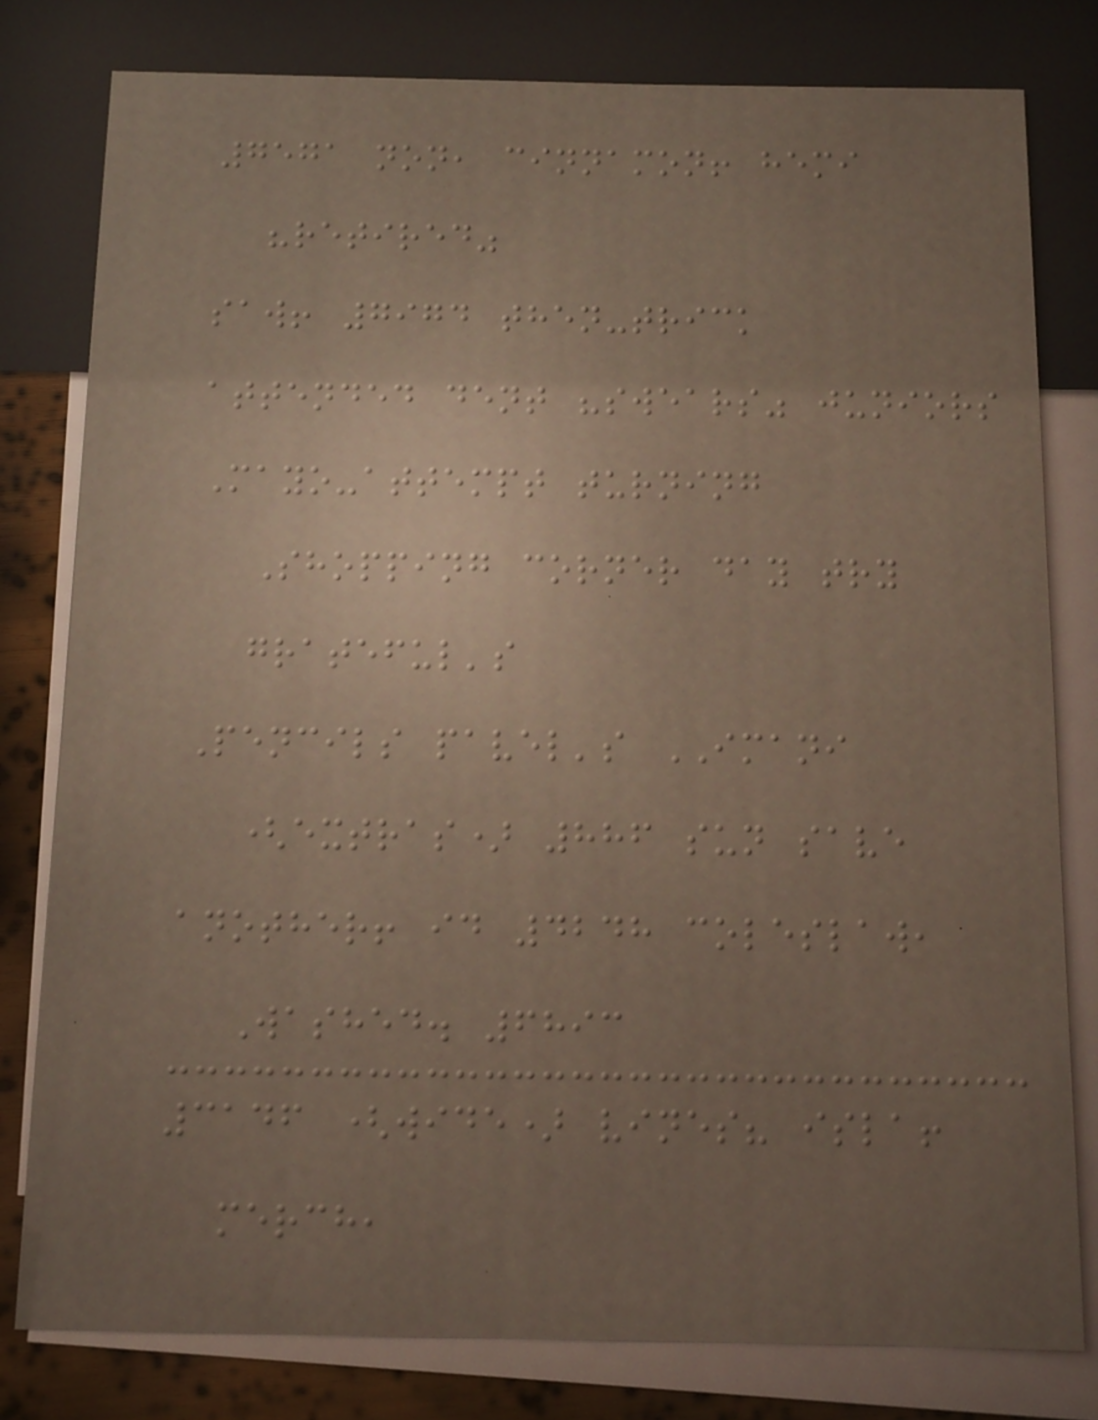7571 non, cinnamon! hemi
"retired"
saw! 7974 then-trick
attended dent "swears" juniors
Mayo-attempt turning
Shopping corner day try
grateful's
Pencils pavel's IMANI
(extras) 886 sun save
another! id 4248 coleslaw,
Washed. 6893
3146 (wide) vines? isla!
merch,
